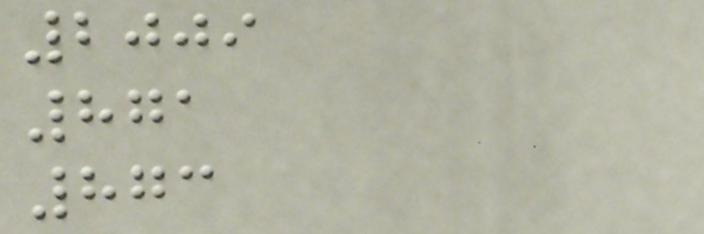2009
871
873
